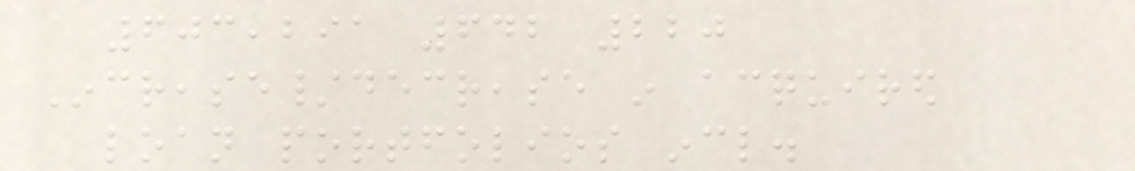603,291 642 220
Increase/decrease in acquired
loan portfolios incl.
